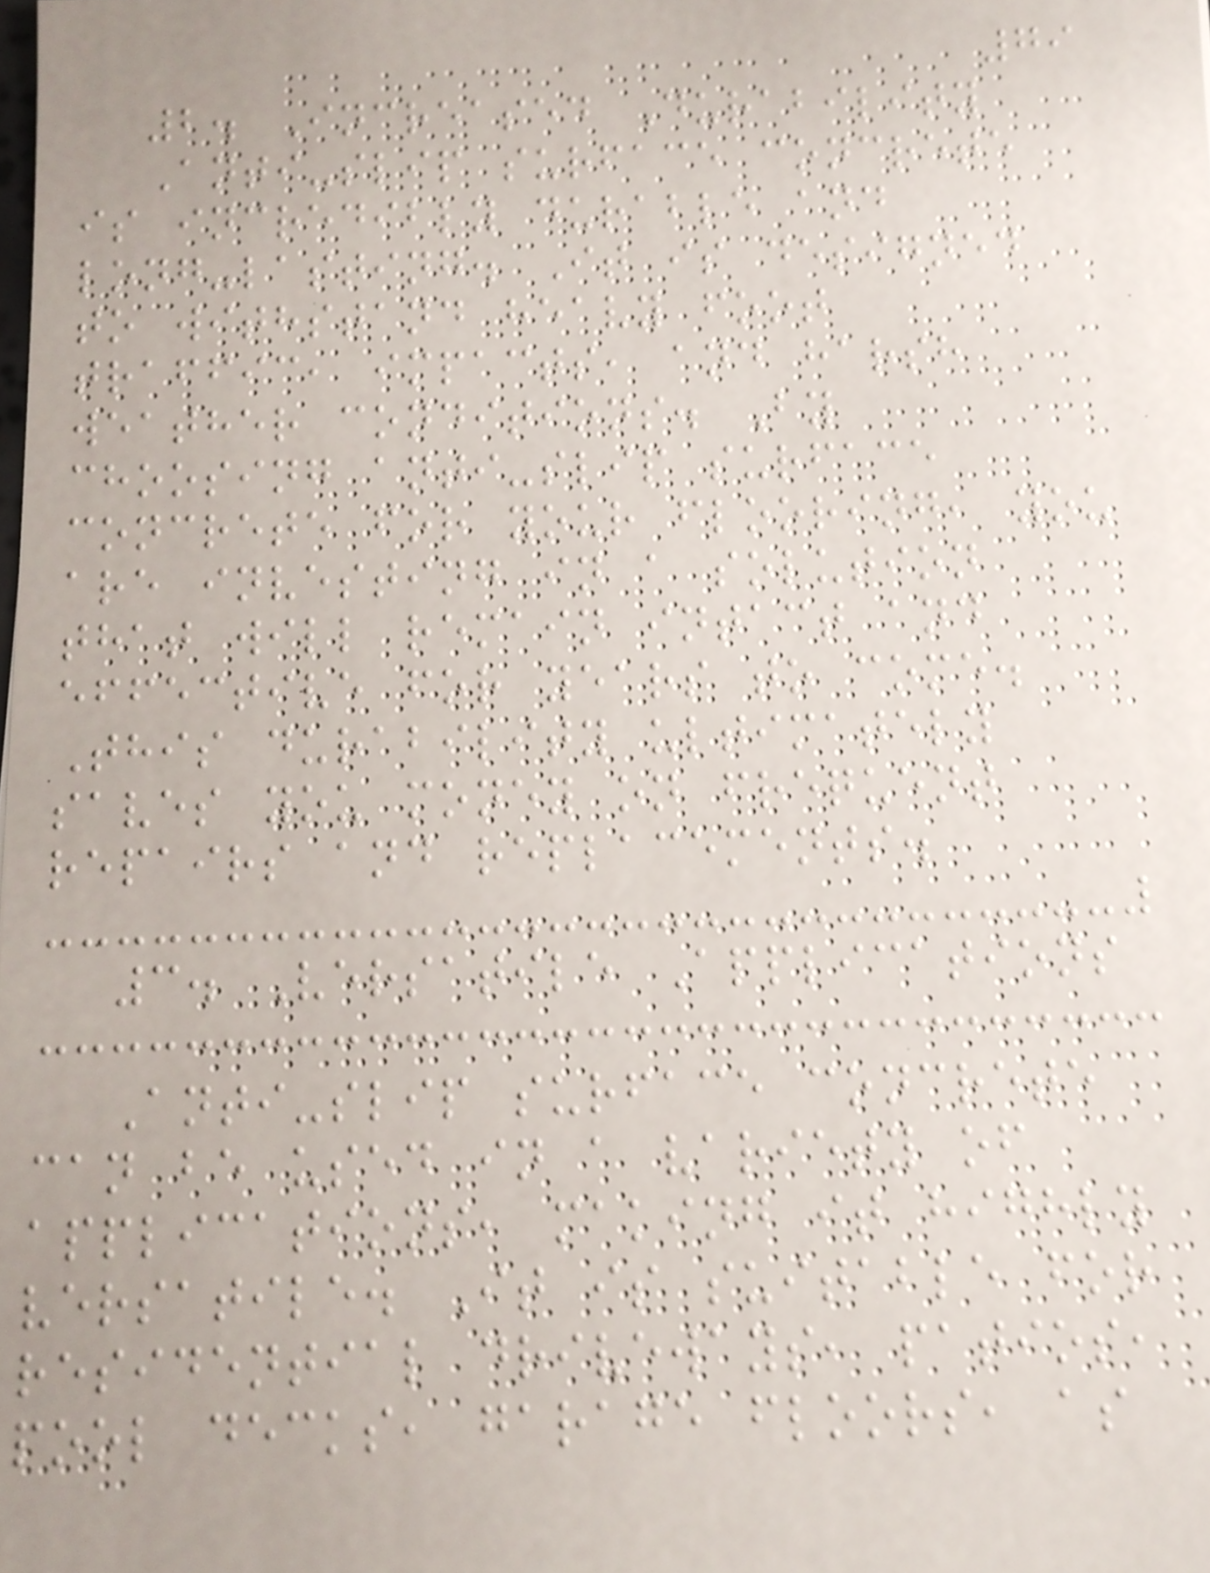79
2. Increased Durability
Anti-slip surface concrete
is incredibly durable and
long-lasting. It is designed
to withstand heavy foot
traffic, impacts, and harsh
weather conditions. By
choosing anti-slip surface
concrete for your flooring, you
are investing in a solution
that will remain intact and
effective for years to come.
This durability ultimately
saves you money on frequent
repairs and replacements.
3. Versatile Applications
Anti-slip surface concrete
can be used in a variety of
applications, making it highly
versatile. It is suitable for
residential driveways, patios,
pool decks, garage floors, as
